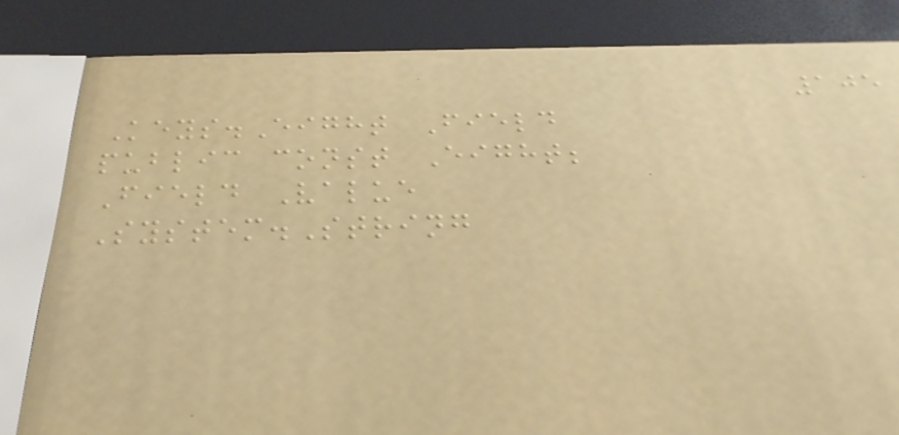105
Keys.Eight Field
public const Eight;
Field Value
System.String
